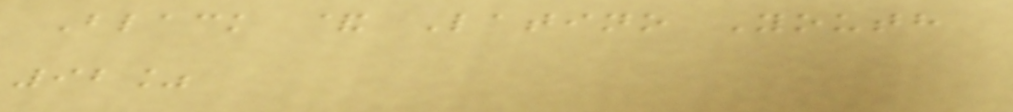Black & Latino Youth
92%
